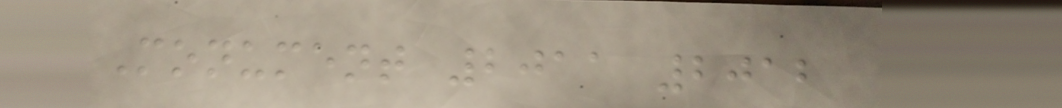Monument 2011 2012
